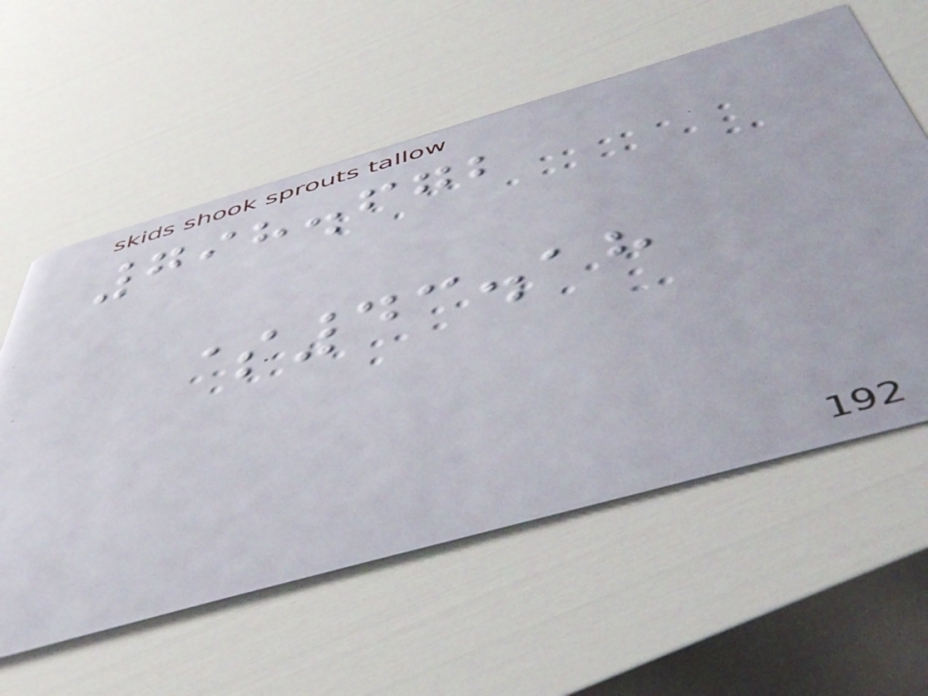798.672
$43.18
